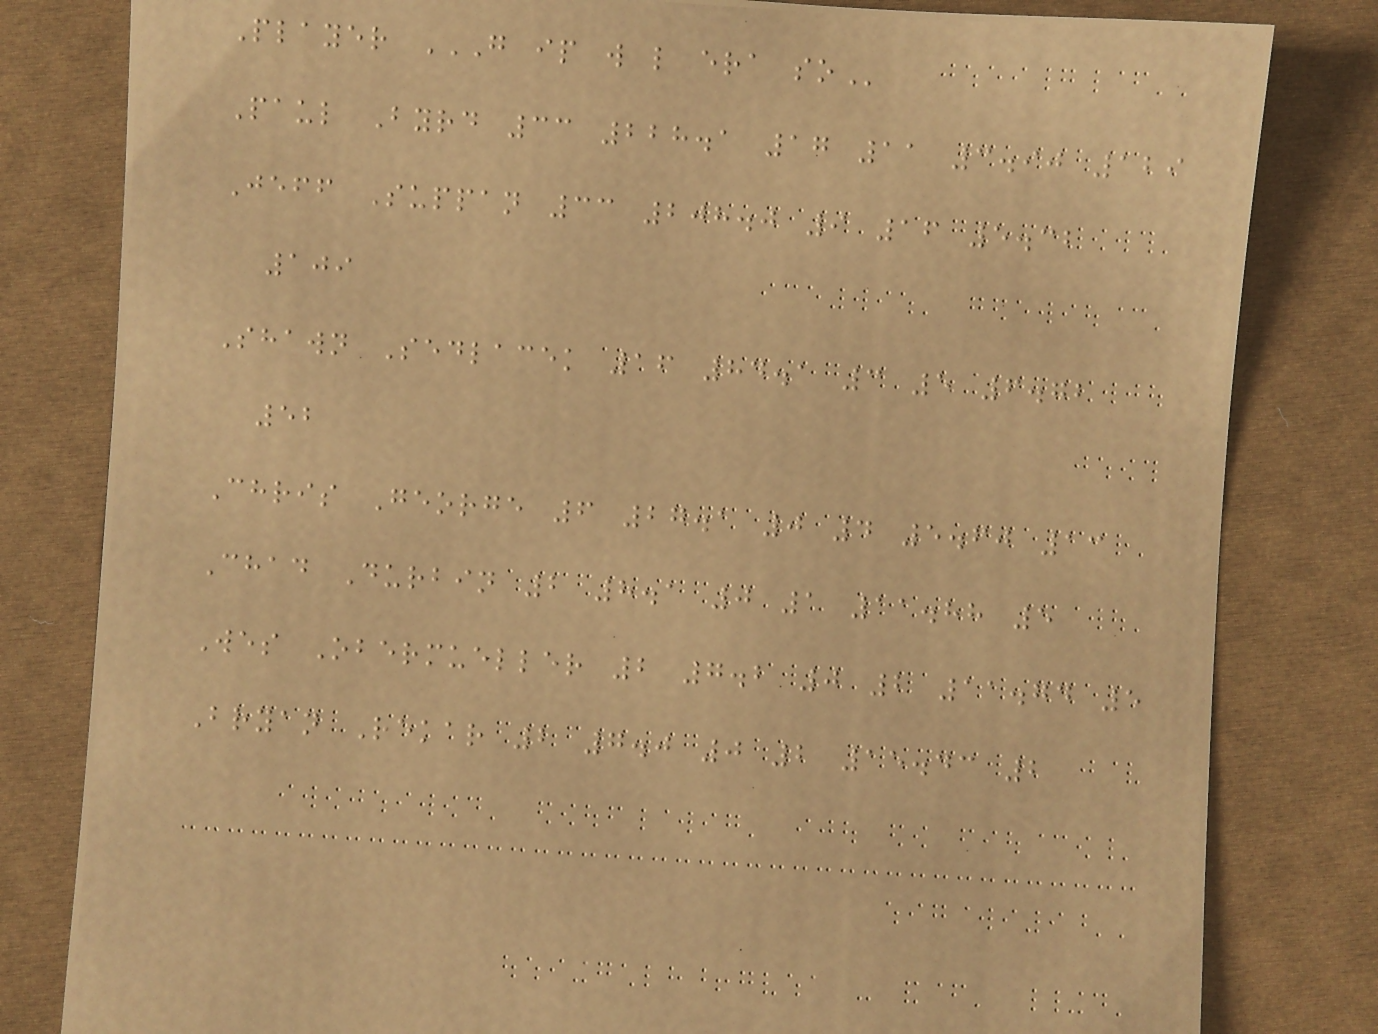Player G IP W L ERA SO
Paul Byrd 33 228.1 17 11 3.90 129
Jeff Suppan 33 208.0 9 16 5.32
109
Shawn Sedlacek 16 84.1 3 5 6.72
52
Chris George 6 27.1 0 4 5.60 13
Chad Durbin 2 8.1 0 1 11.88 5
Wes Obermueller 2 7.2 0 2 11.74 5
Bryan Rekar 2 7.0 0 2 15.43 2
